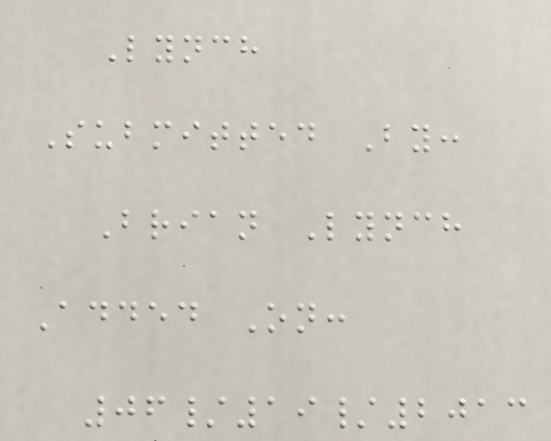Lynch
Submitted By:
Brian Lynch
Added On:
06/19/2013
